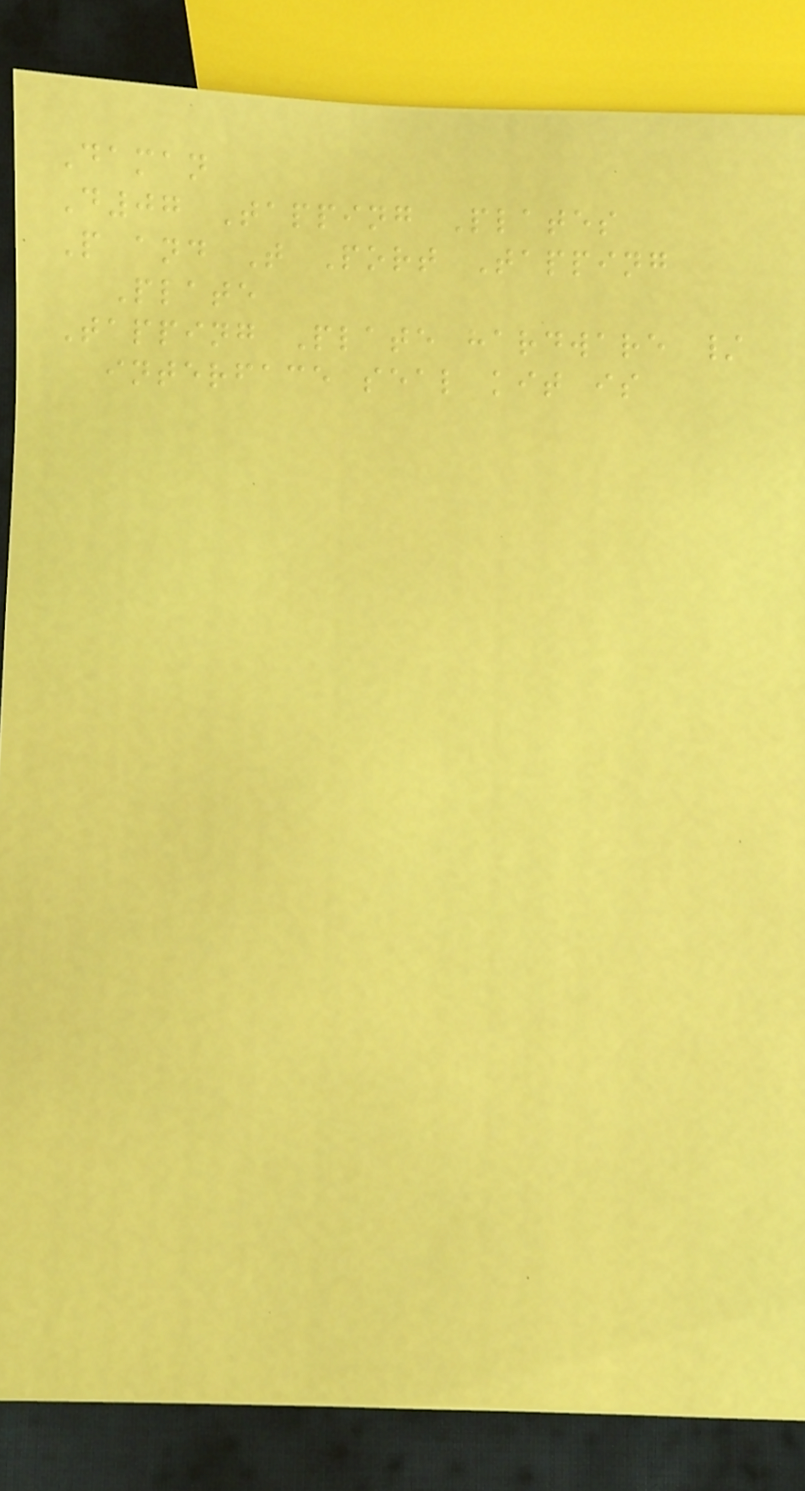Daman
D07 Tapping Plates
P and T Port Tapping
Plate
Tapping Plate hardware /
interface seal kit is
